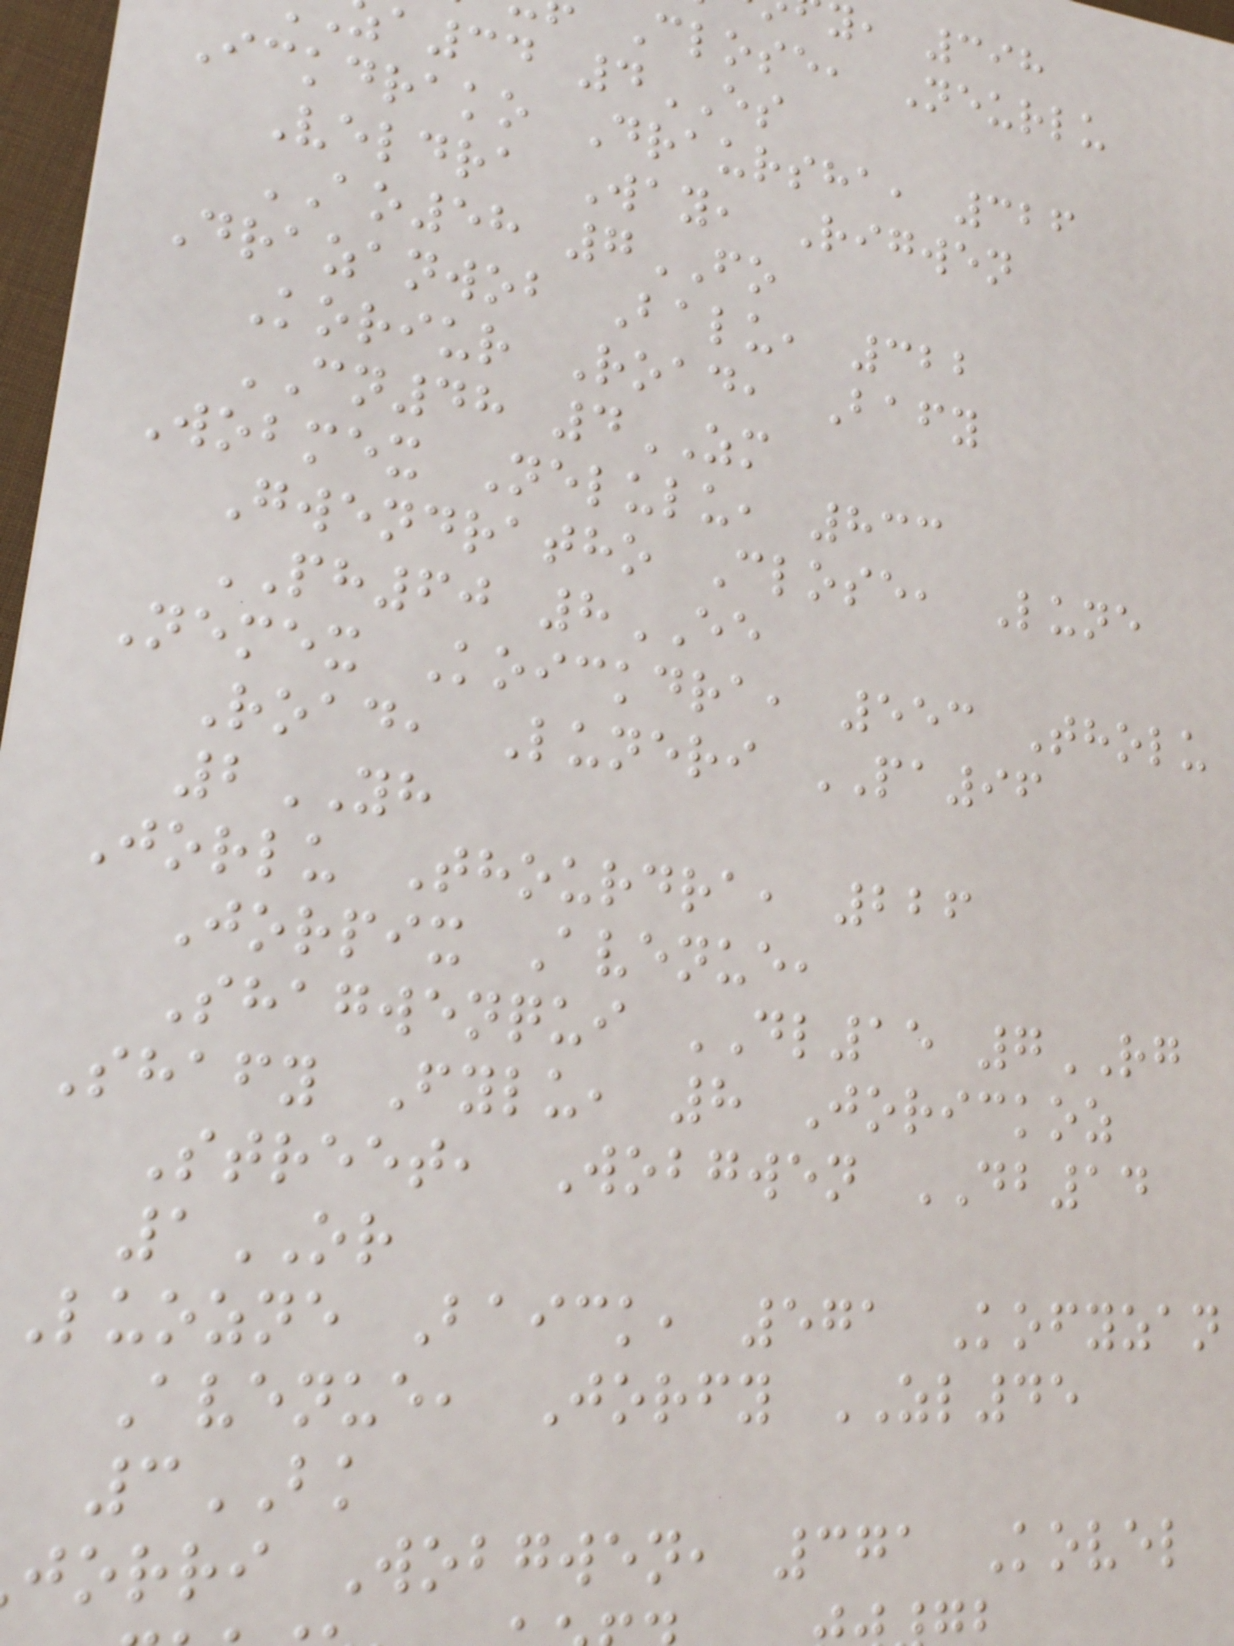y, 398
Close, Neurlu
a34 4ES
Ickdrako Draursha, 326
Veldra Way, Rigwen
AO58 7FO
Drazanwob Balu, 322
Koriur Road, Bafy
CN48 4ZM
Wobmex Nelulu, 833
Gwendratho Close, Lune
PH60 8EE
Nemex Koickdra, 553 Tholu
Road, Luneri PA96
2YH
Jorlu Thourdra, 226
Jorpix Avenue,
Shagwenqui DL15 7RG
Shafy Fylu, 8 Jorickoz
Street, Wobgwen DB14
1OR
Luozne Baick, 571 Kofyzan
Avenue, Jorfy ZL45
3BK
jorri Wobgwen, 371 Kovel
